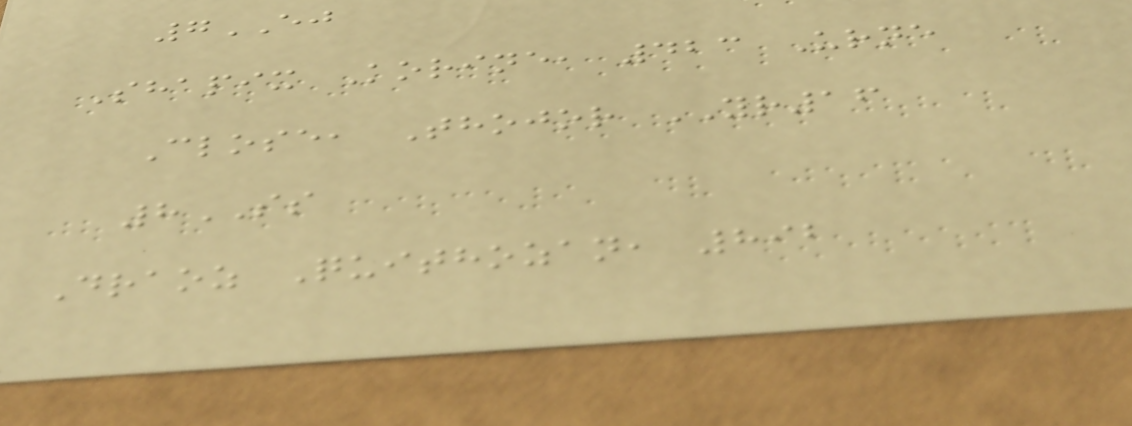7EJ
Shapix Korine, 423 Urne
Close, Thojor YR16
8SS
Draoz Quithozan, 892
